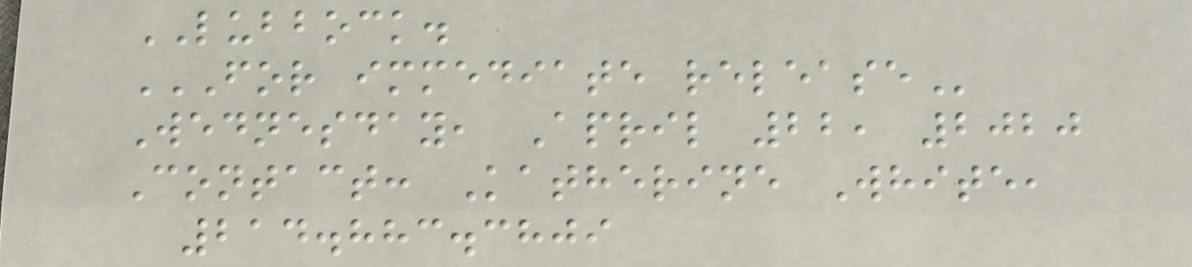LUBBOCK.
FOR IMMEDIATE RELEASE
Wednesday, April 22, 2020
Contact: Katherine White,
214.883.3809
